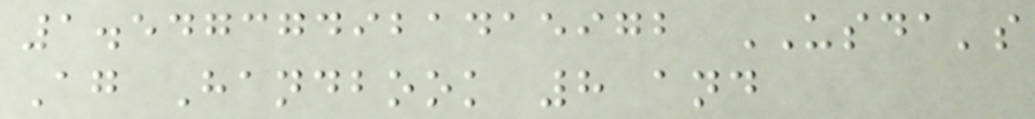1.547374921415972 USDA's
Ag Handbook 8 and
